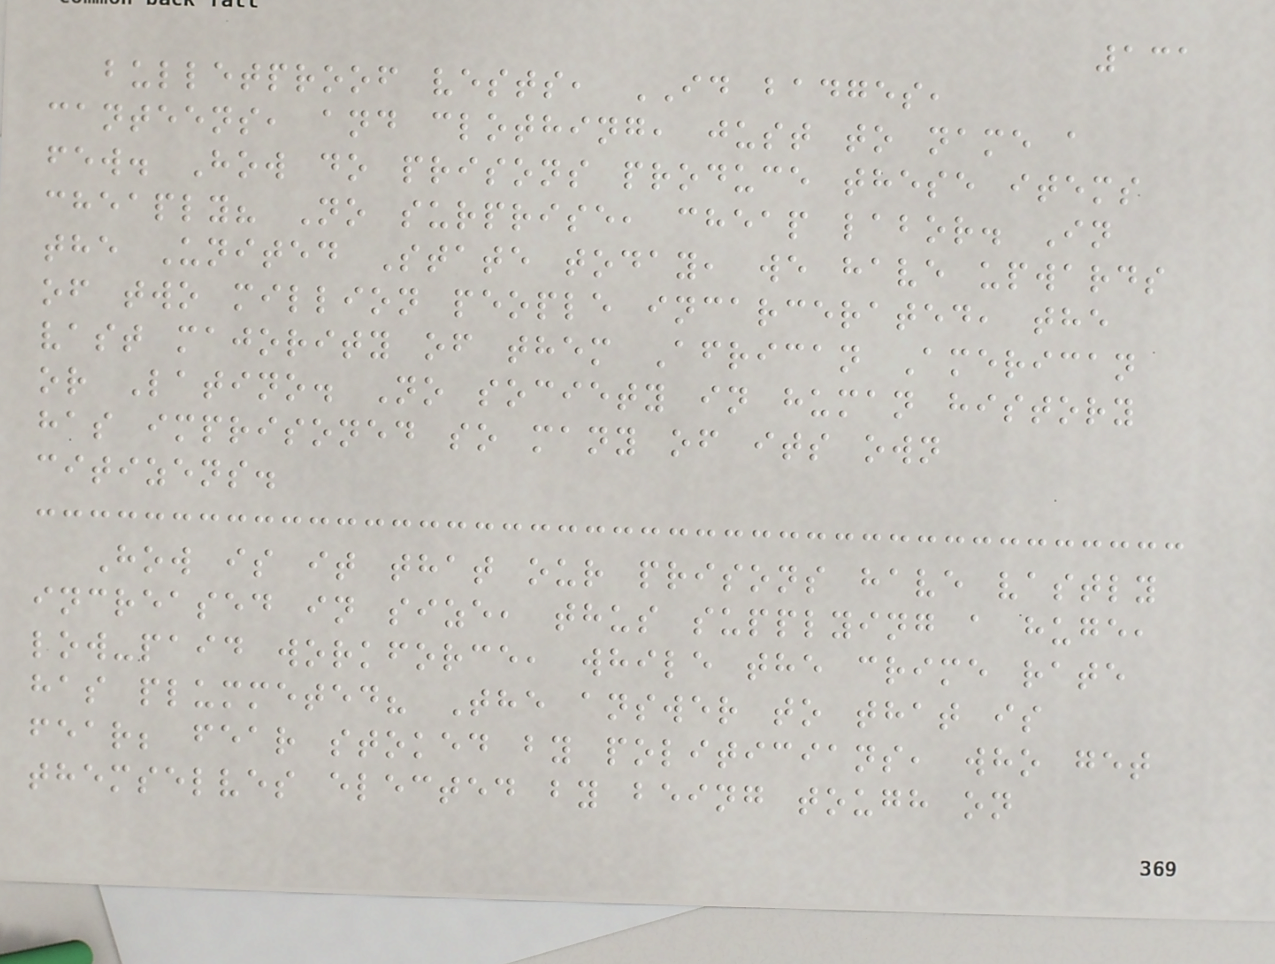131
bulletproof vests, ID badges,
canteens, and clothing, just to name a
few. How do prisons produce these items
cheaply? No surprise, cheap labor. In
the United State today, we have upwards
of two million people incarcerated, the
vast majority of them African American
or Latino. No society in human history
has imprisoned so many of its own
citizens.
How is it that our prisons have vastly
increased in size, thus supplying a huge,
low-paid workforce, while the crime rate
has plummeted? The answer to that is
fear; fear stoked by politicians, who get
themselves elected by being tough on
